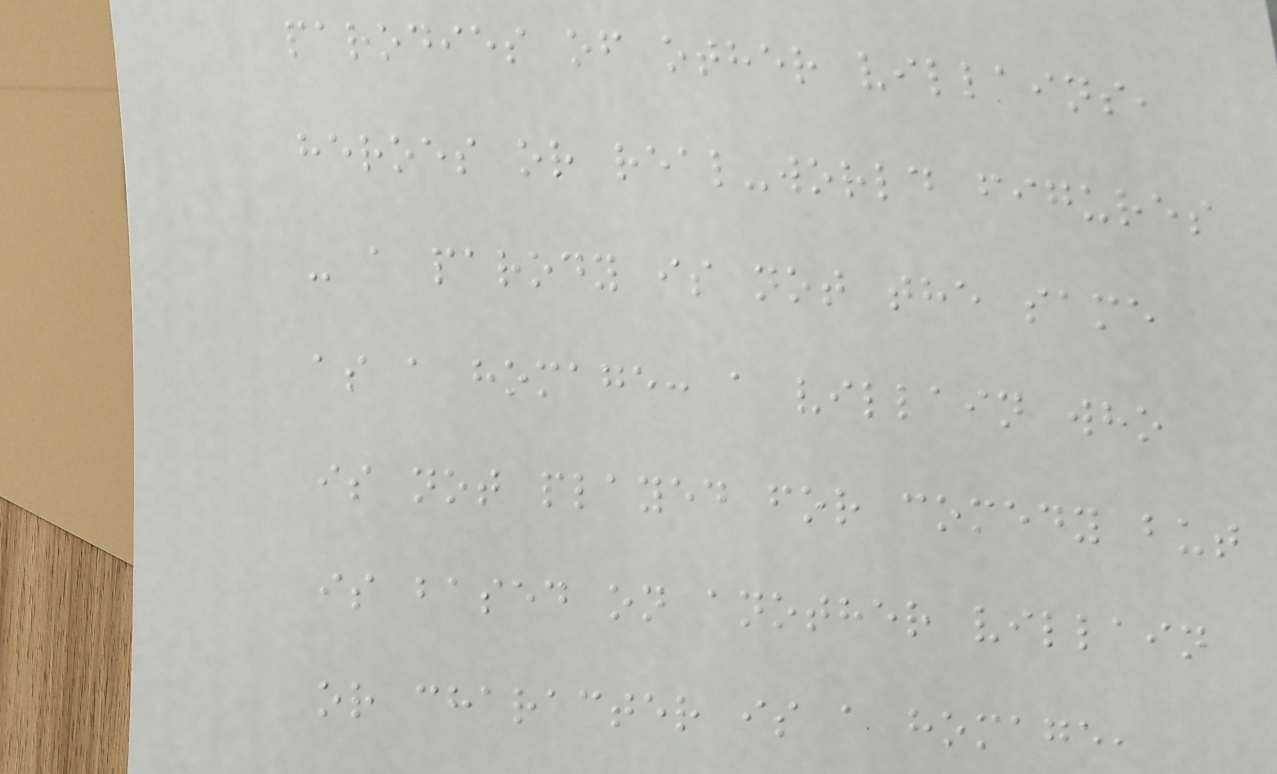parodies of other villains,
heroes or real-world figures
- a parody is not the same
as a homage: a villain who
is not played for comedy but
is based on another villain
or character is a homage,
